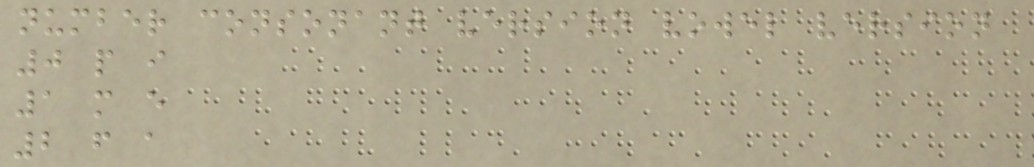number consonant version vowel version
0 p i
1 m e
2 f a
